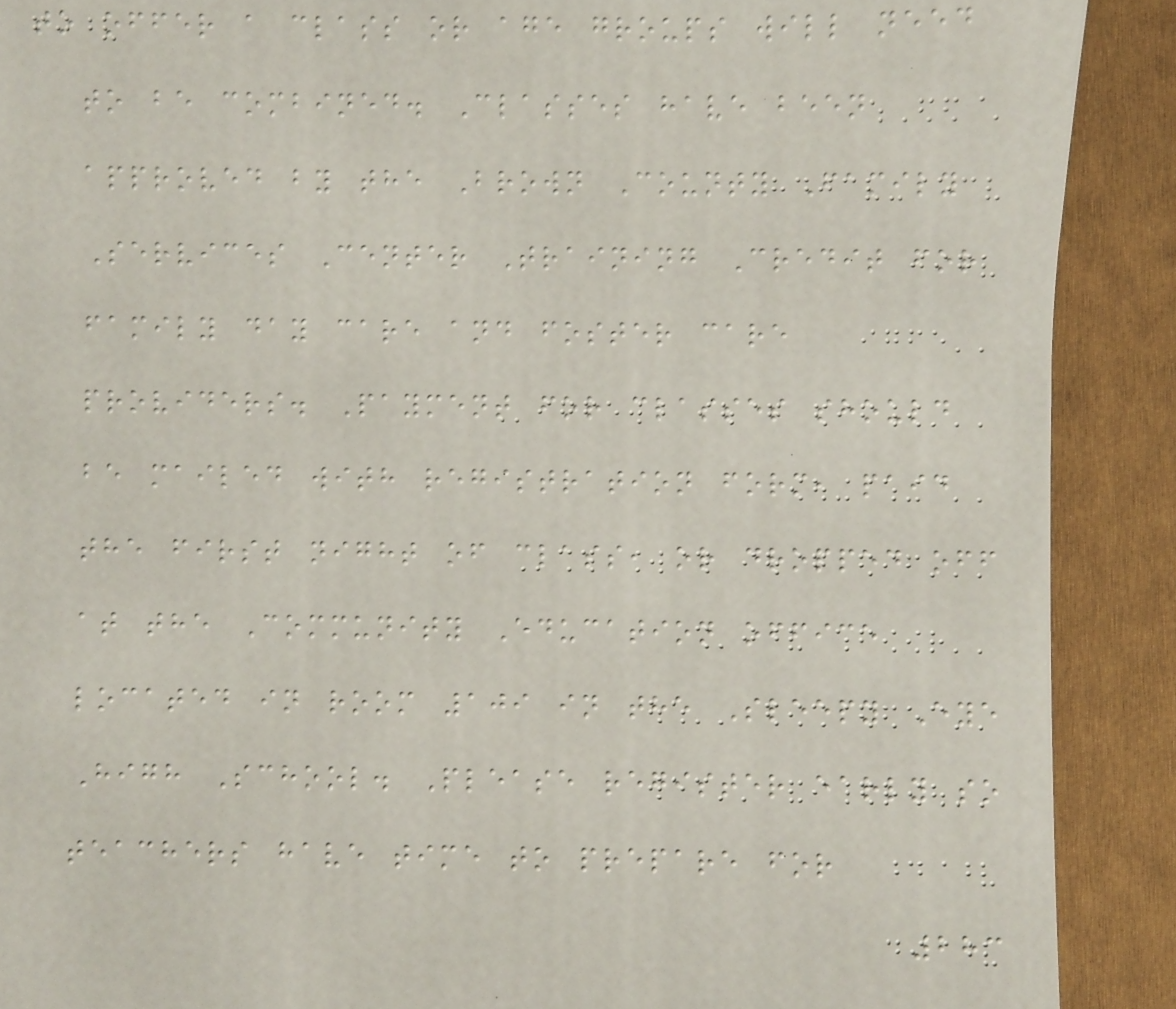to offer a class or age groups will need
to be combined. Classes have been
approved by the Brown County Family
Services Center Training Credit for
family day care and foster care
providers. Payment for classes should
be mailed with registration form, paid
the first night of class, or dropped off
at the Community Education office
located in room 109 in the Sleepy Eye
High School. Please register early so
teachers have time to prepare for
283
